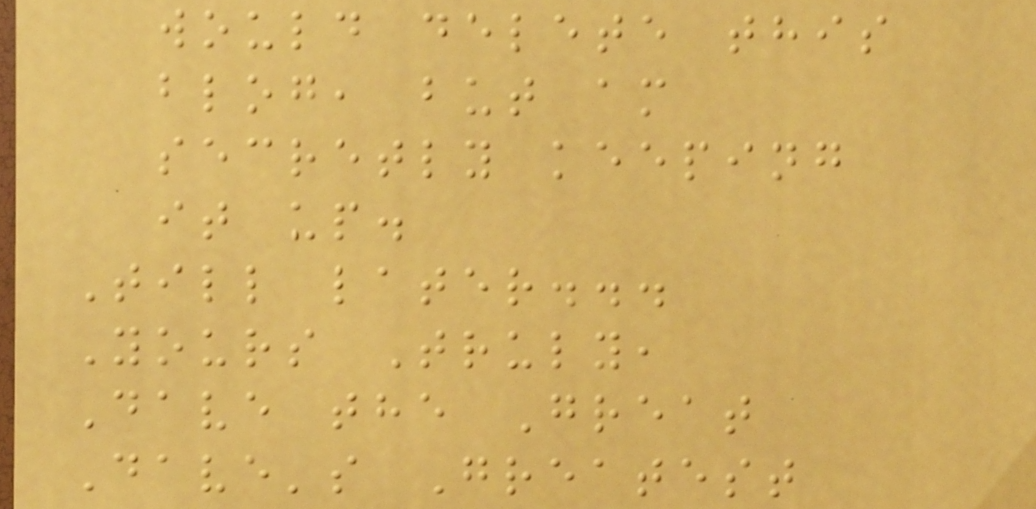would delete this
blog, but am
secretly keeping
it up.
Till later...
Yours Truly,
Dave the Great
Dave's Greatest
